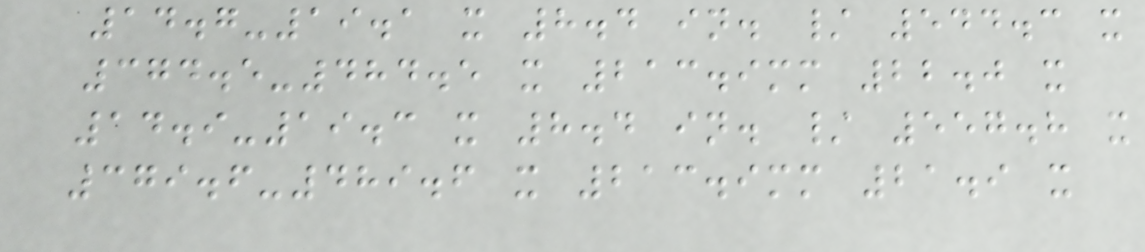14.7-19.1 x 8.4 in. / 544.3 x
374.5-484.5 x 213.9mm 22.0 x
14.9-19.3 x 8.4 in. / 557.8 x
379.6-489.6 x 213.9mm 21.9 x
